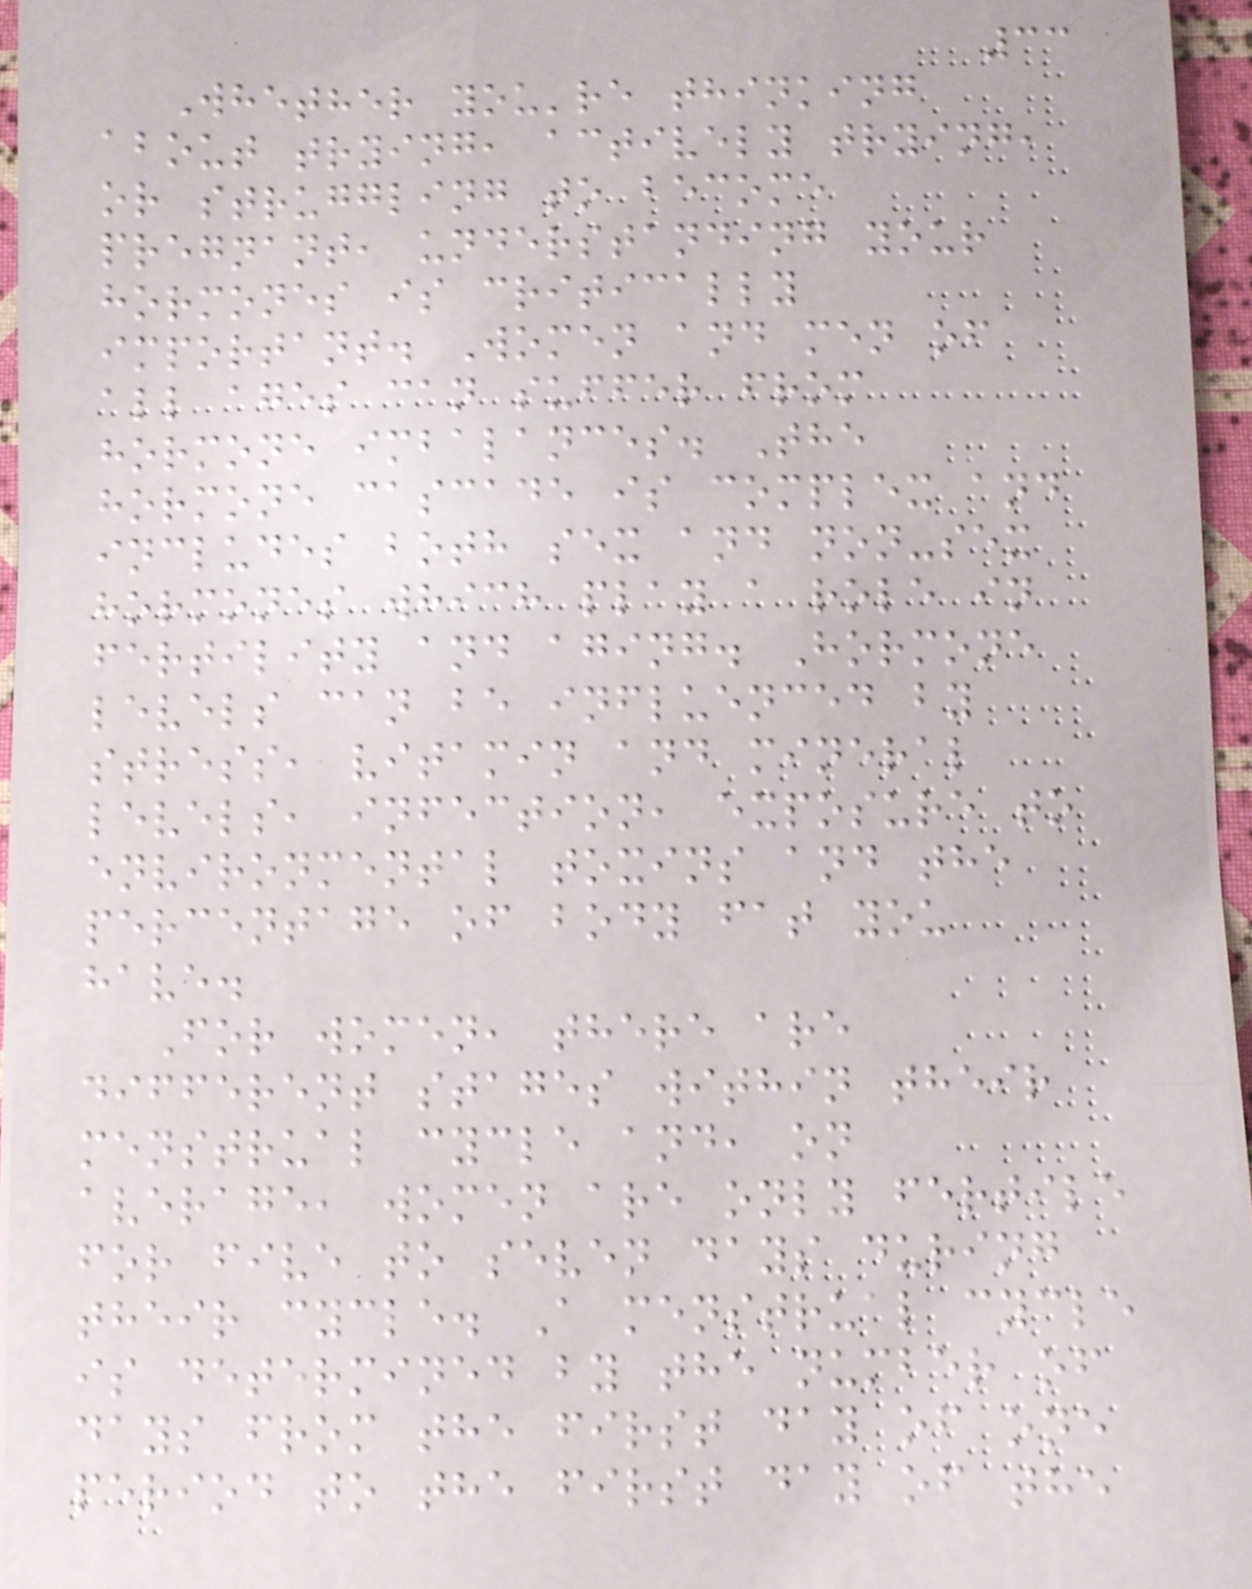33
Whether you're thinking
about trying, actively trying,
or struggling to become
pregnant, understanding your
hormones is critically
important. Women and men of
all ages can suffer from
hormone imbalances. The
hormone cascade is complex and
includes both sex and non-sex
hormones which play a role in
fertility and aging. Hormone
levels can be influenced by
stress, vitamin and mineral
levels, infection, exposure to
environmental toxins and the
percentage of body fat you
have.
For women, there are
different stages within their
menstrual cycle and, on
average, women are only fertile
for five to seven days during
their cycle. A menstrual cycle
is determined by the number of
days from the first day of one
period to the first day of the
